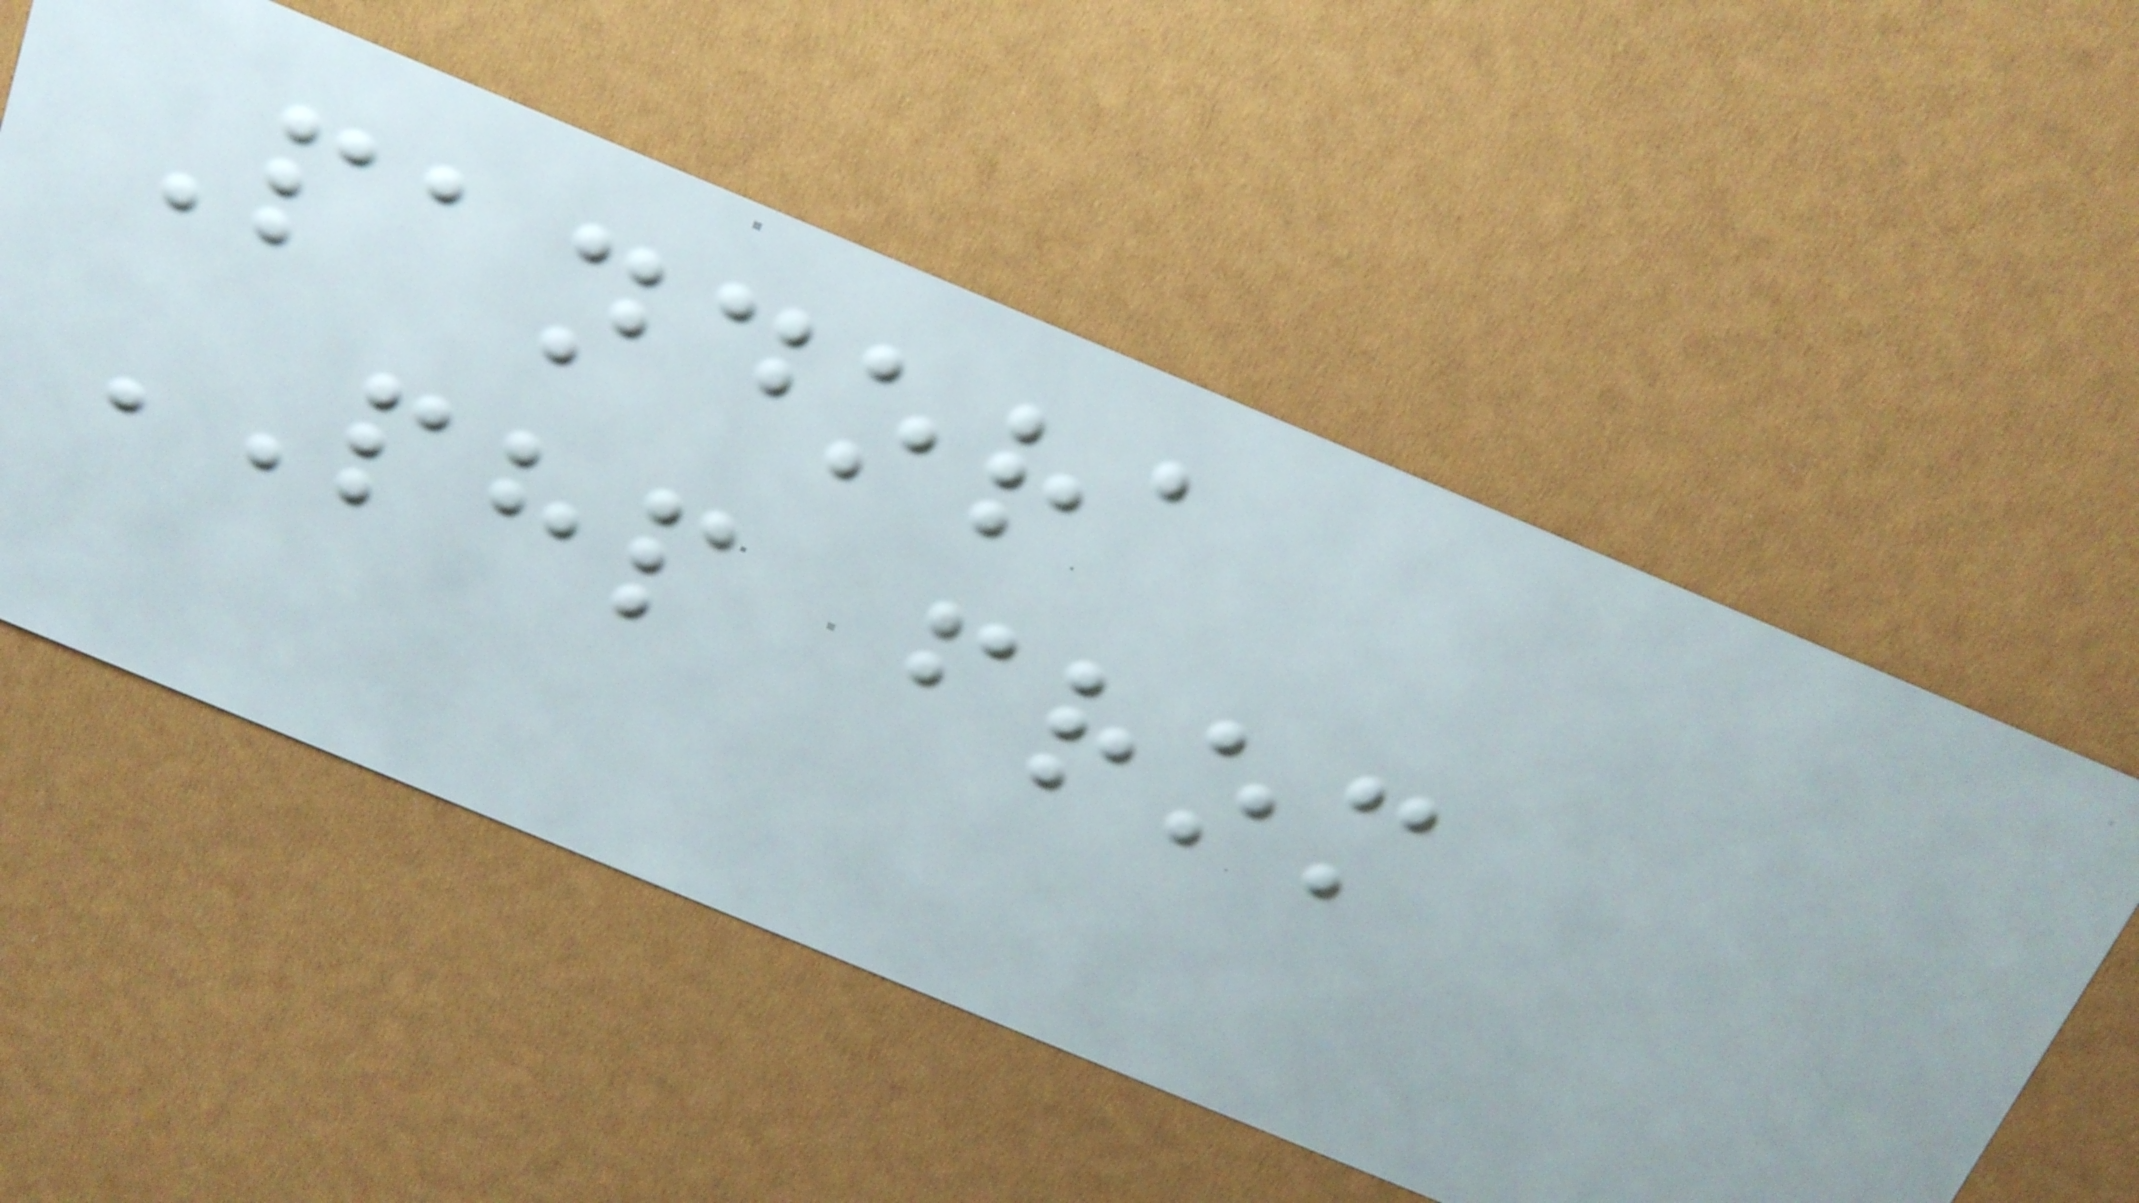Pandora
PHP from
